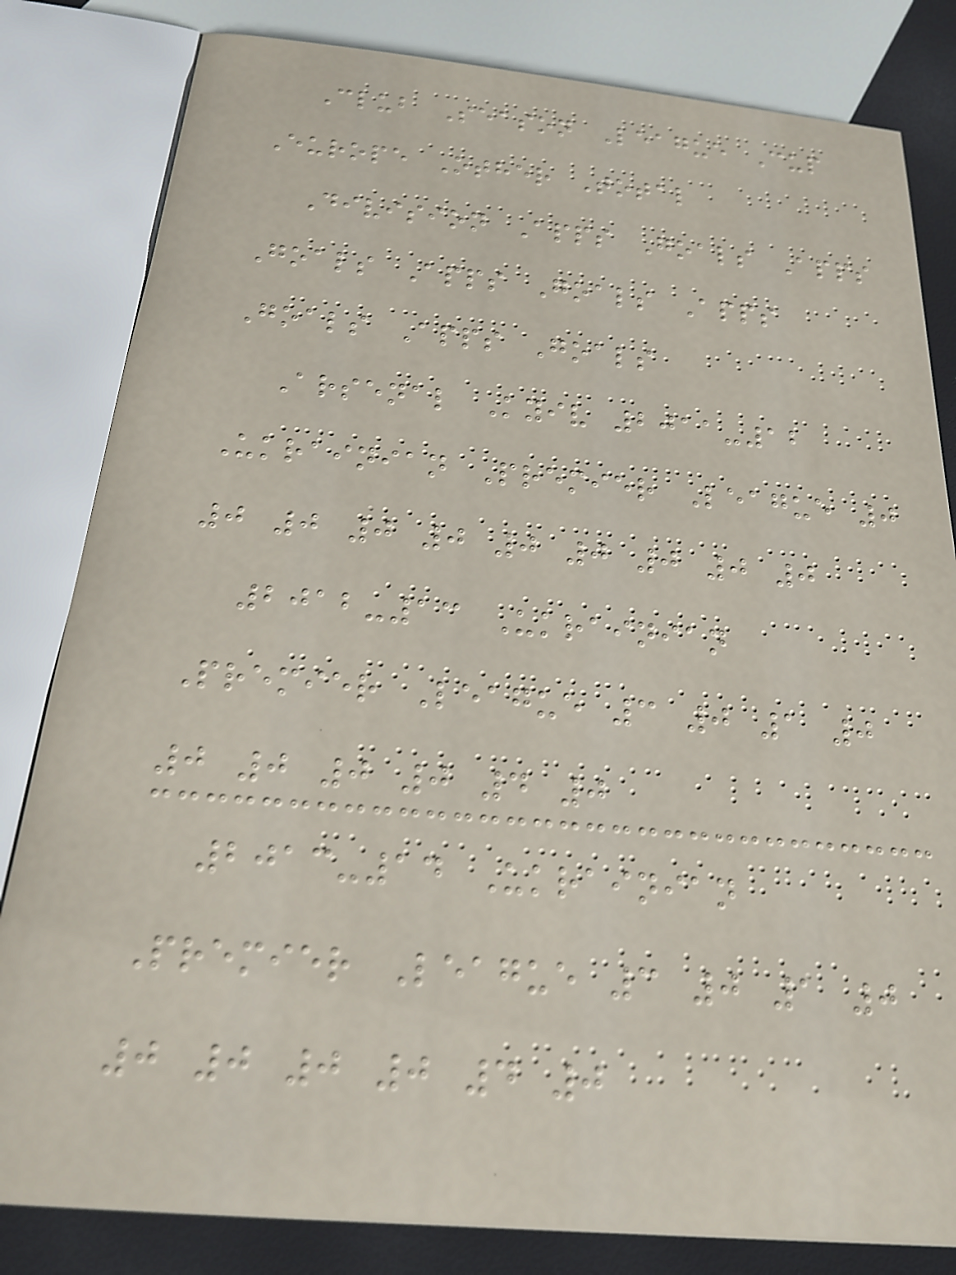Club Season League Cup
Europe Other Total
Division Apps Goals Apps
Goals Apps Goals Apps
Goals Apps Goals
Arsenal Kyiv 2011-12
Ukrainian Premier League 0
0 0 0 0 0 0 0 0 0
2012-13 Ukrainian
Premier League 3 0 1 0
0 0 0 0 4 0
2013-14 Ukrainian
Premier League 3 0 1 0
0 0 0 0 4 0
